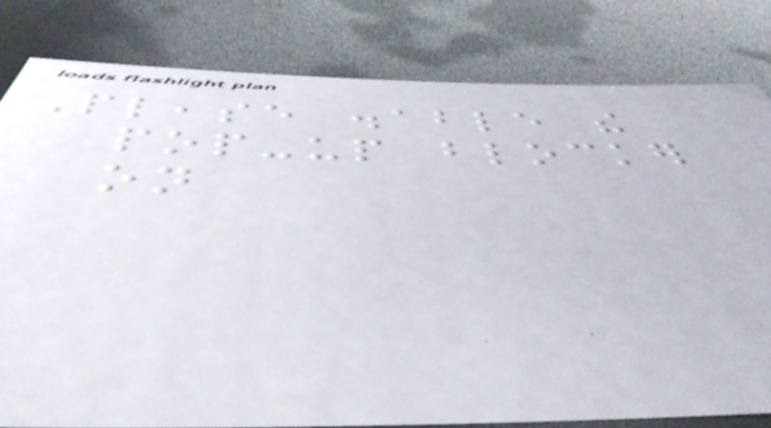Please disable the
pop-up blocker
on
